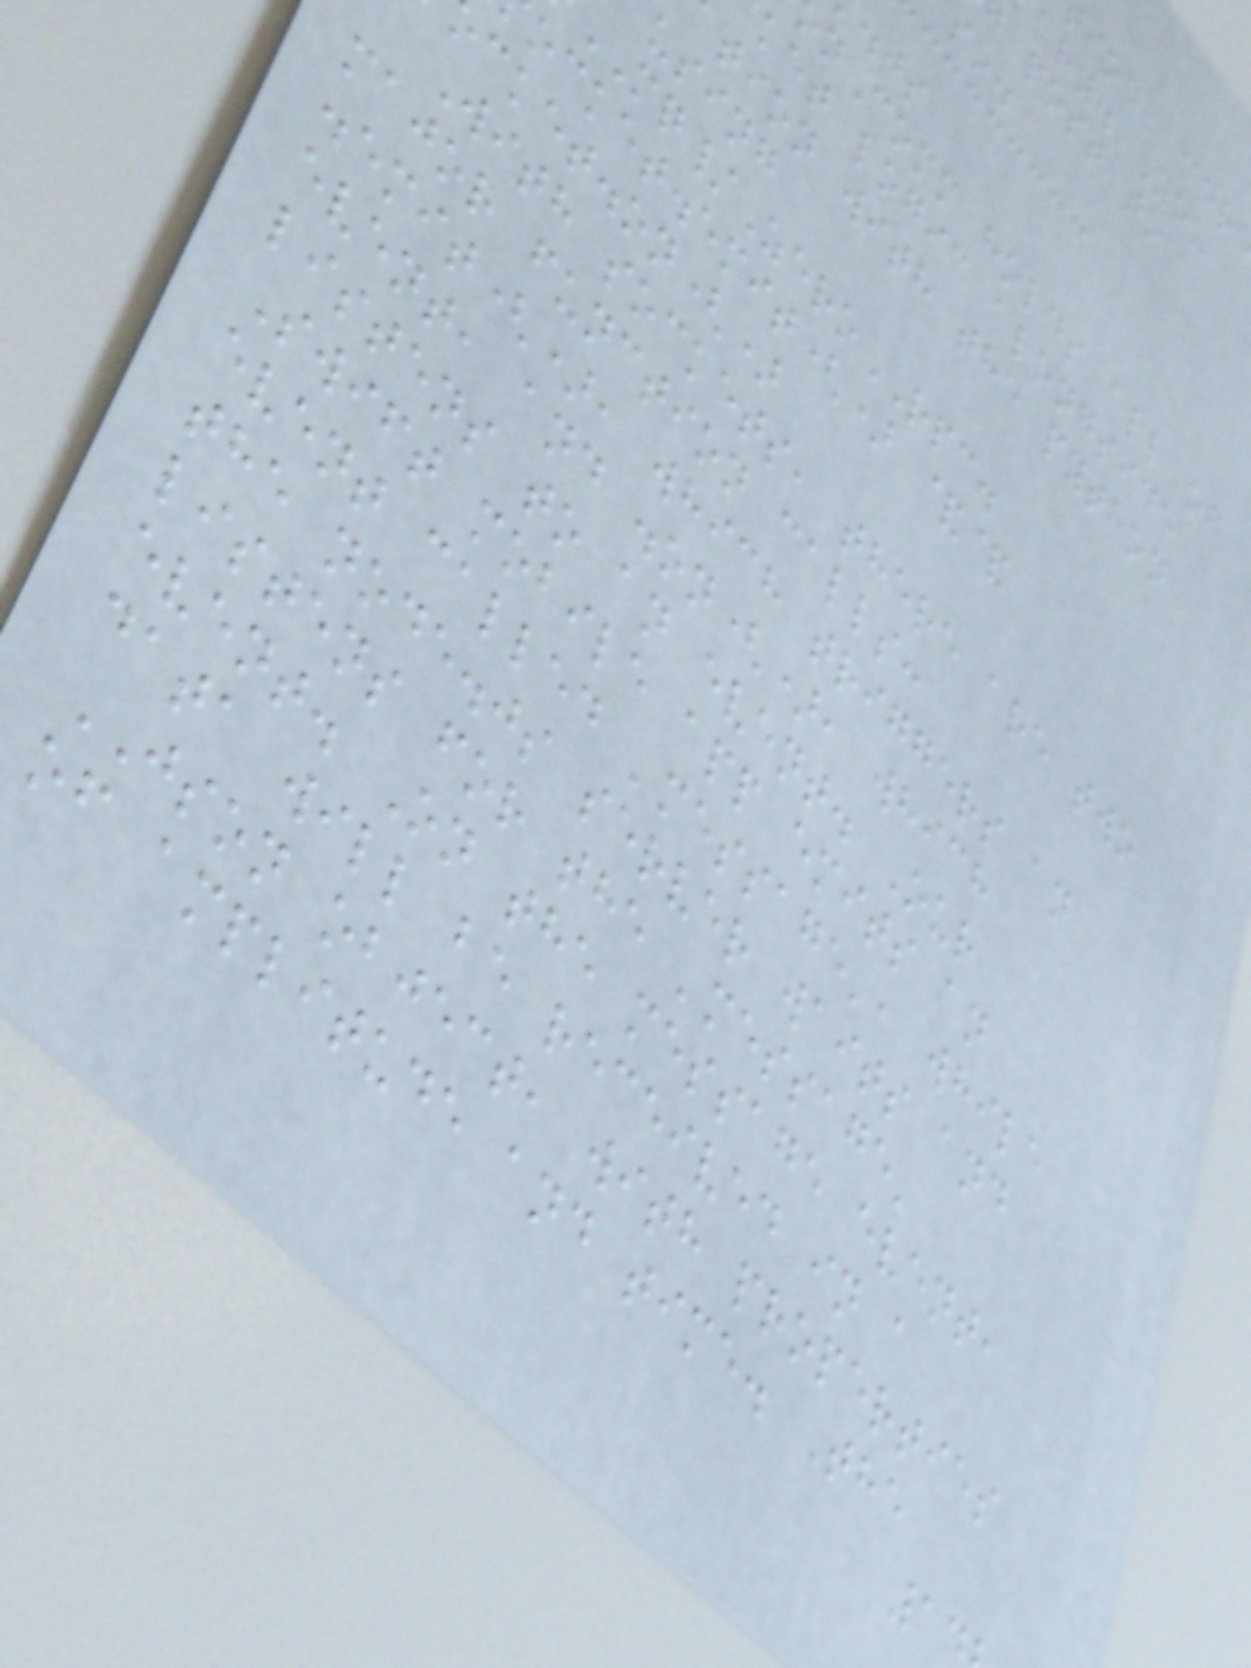ion, mor
ary. You
post to
nComm holds all of
ket logic alongside
tion with the python
using
/ZeroRPC.
ocket.emit() &&
cket.on()
With sockets, there are two
major function calls:
.emit(), which triggers an
event, and .on(), which
listens to an event. Our
Swift mobile app emits an
event called 'message', while
the node.js server waits and
listens for the 'message'
event. On the message event,
data will be received in a
JSON object, with properties
of amplitude and time. The
